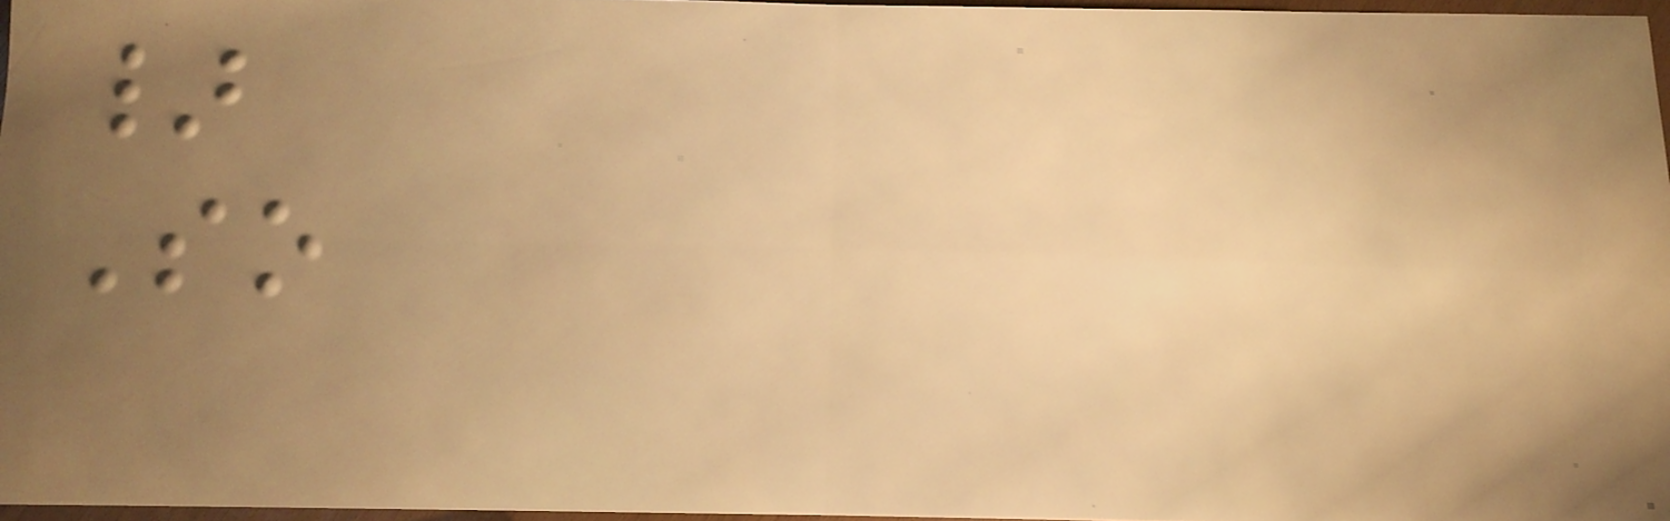}
So
